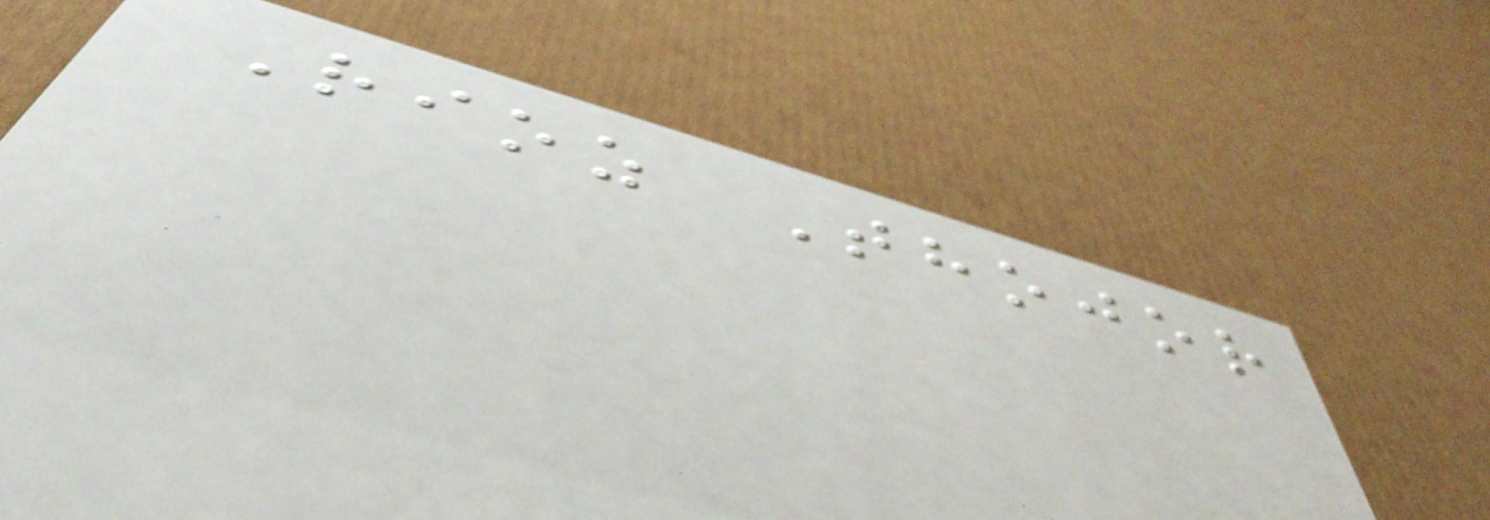Rioz Thojor
